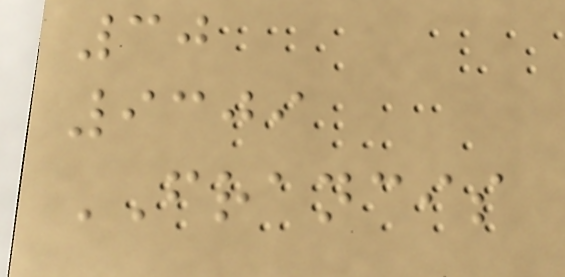30
9309
FRANCIS
